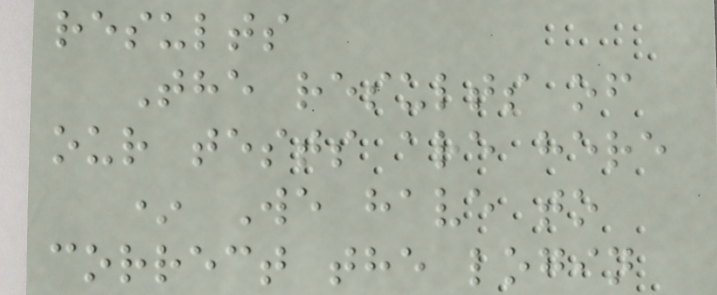results
The results of
our tests are here
* We have to
correct the login
